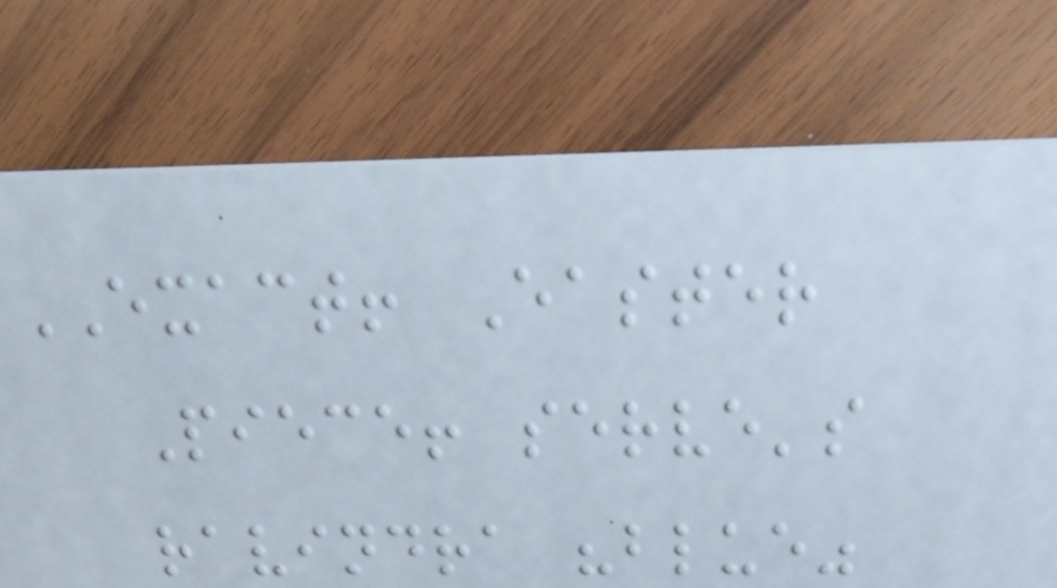EXACT! Easter
Piece! serve's
ravindra "blue"
